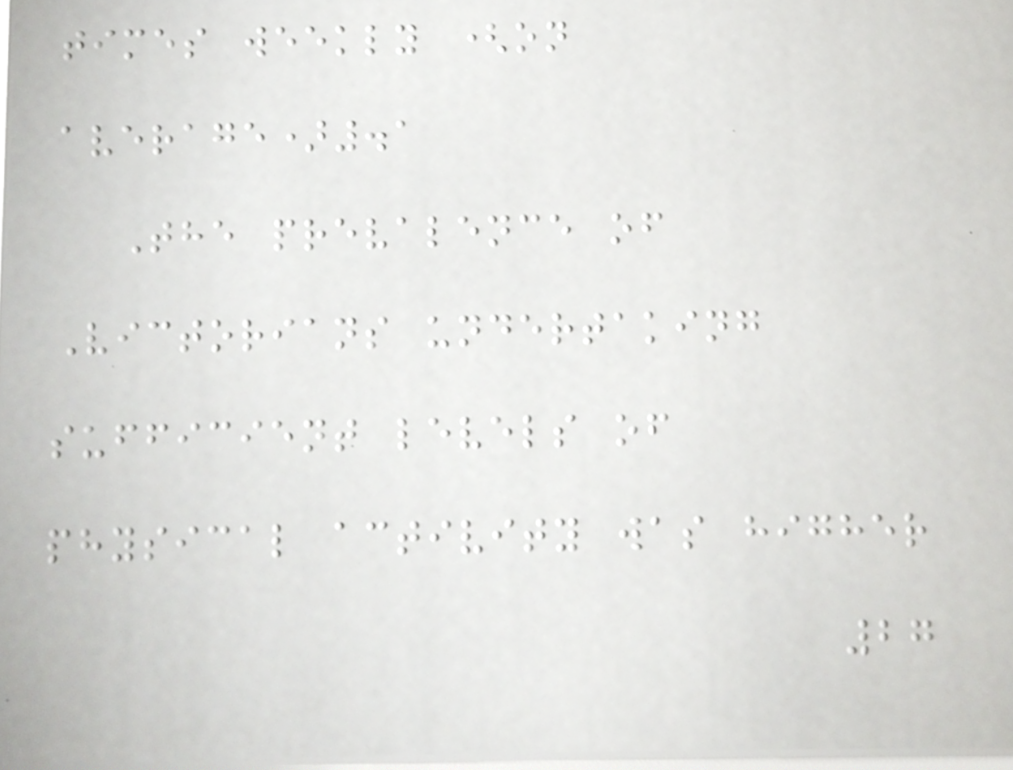times weekly (on
average).1
The prevalence of
Victorians undertaking
sufficient levels of
physical activity was higher
27
